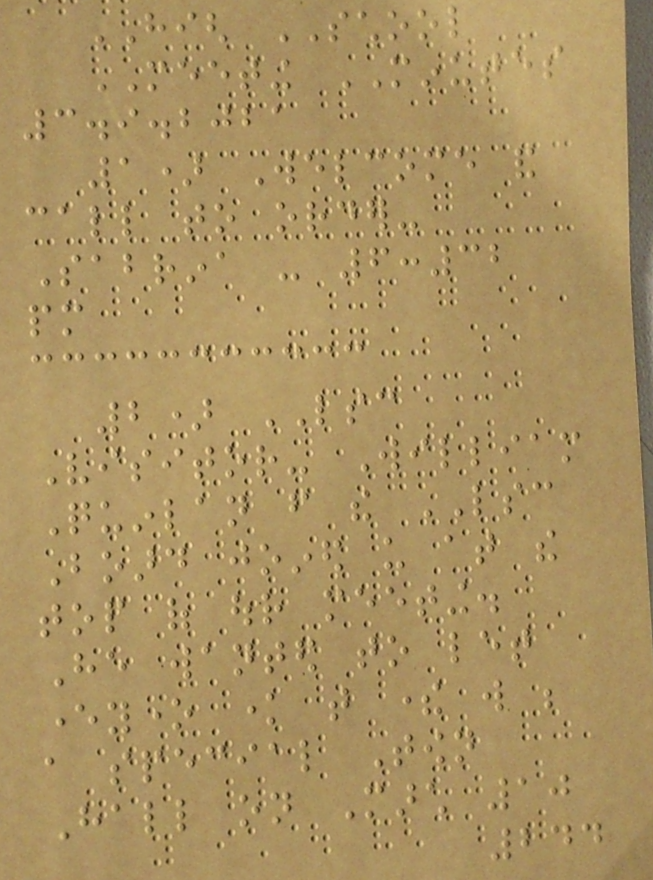HIGH SCHOOL
MEETING MINUTES
3.9.2021
1) Welcome and
call to order-
Sabrina - 6:32
pm
2) LSC
Visitor- William
Quinlan from the LSC
Board joined us at the
top of our meeting.
He wanted to let
everyone know that there will be
a special Town
Hall on March 10
244
